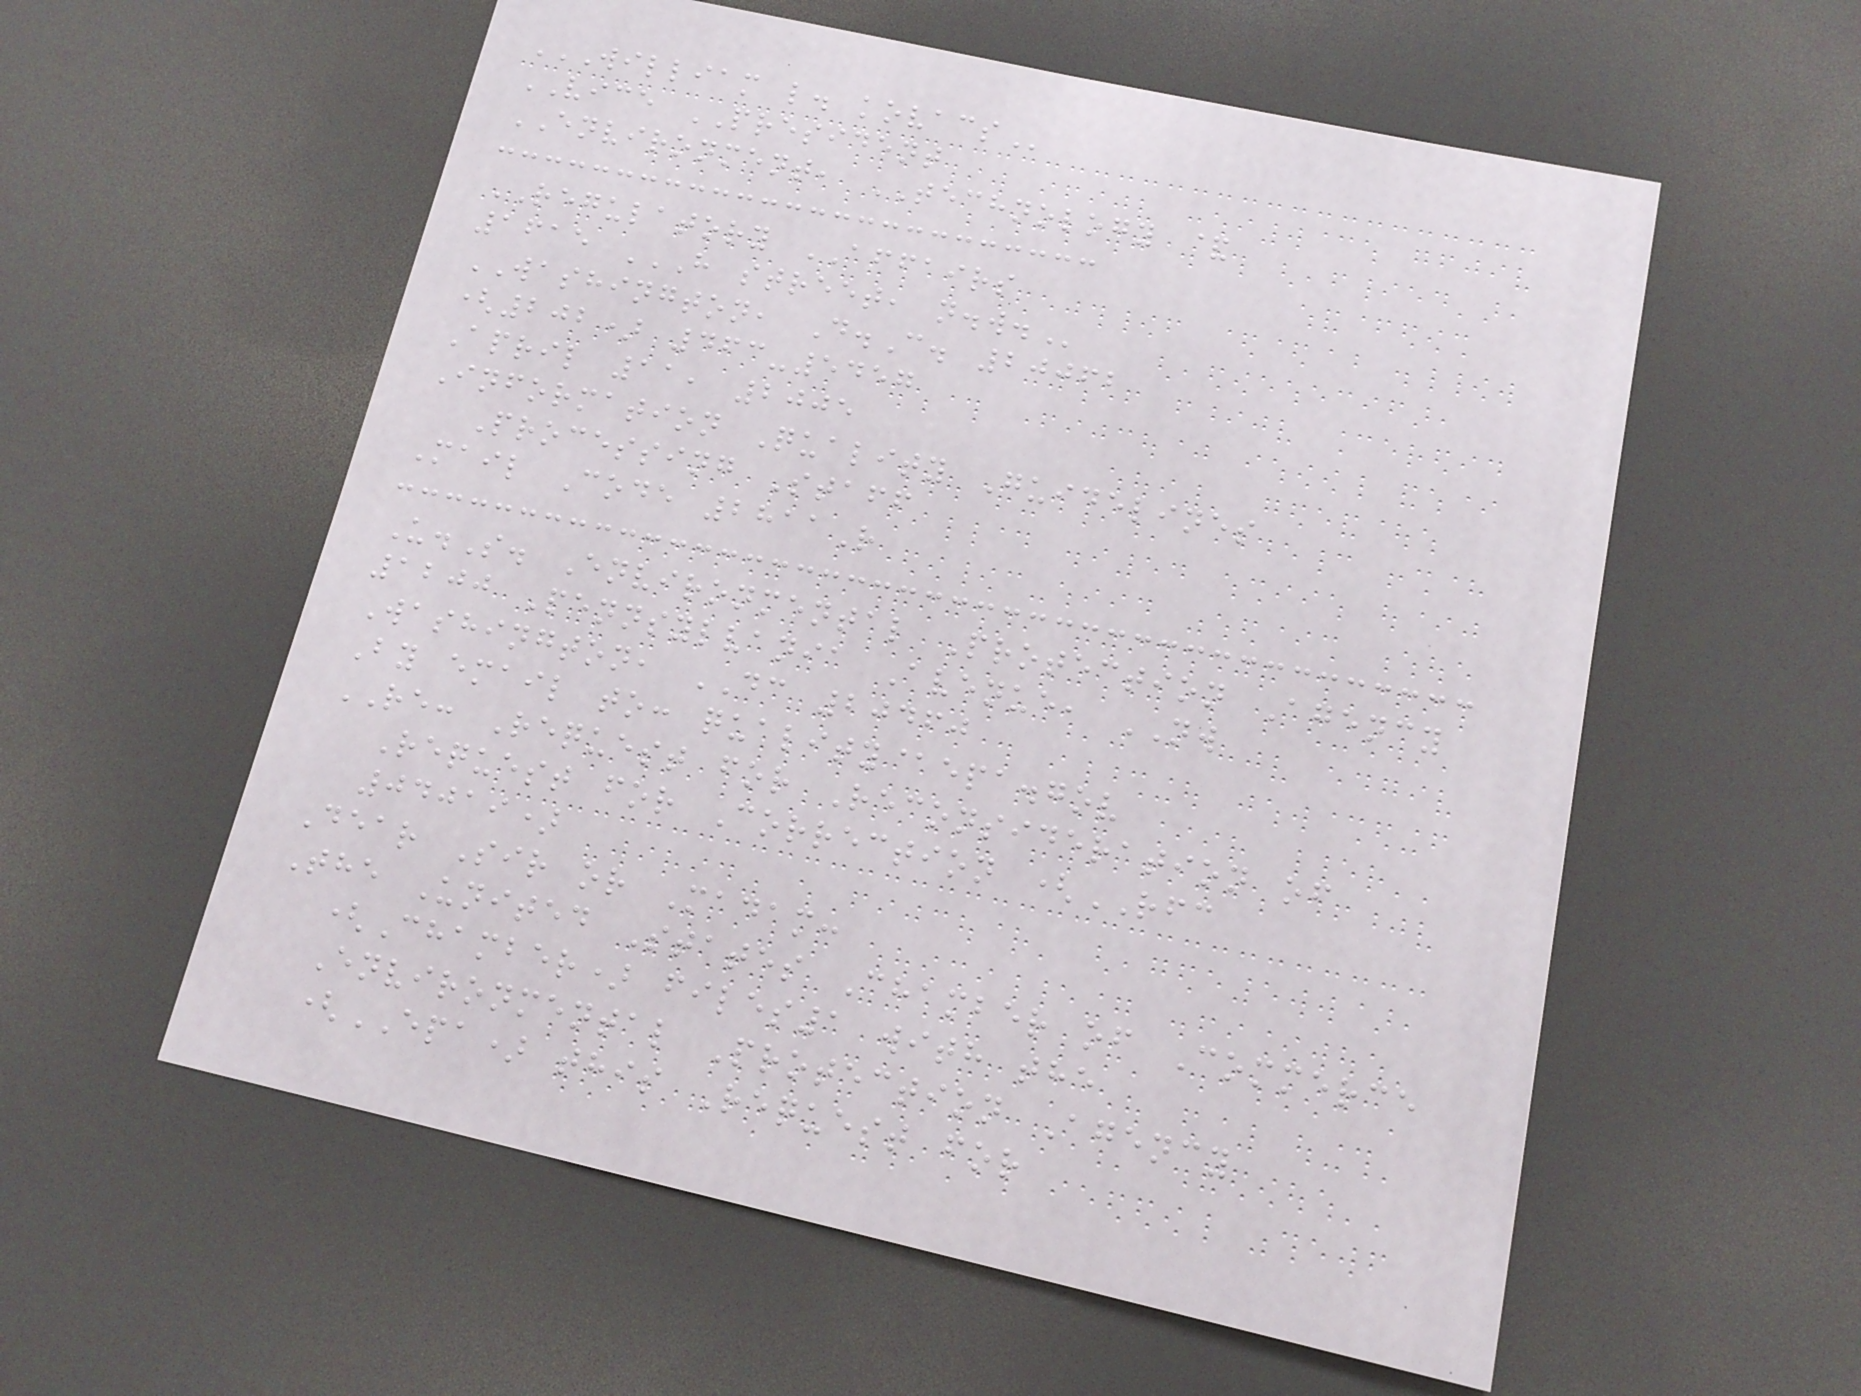WILLIAM L. KOVACS
VICE PRESIDENT
ENVIRONMENT, TECHNOLOGY &
REGULATORY AFFAIRS
1615 H STREET, N.W.
WASHINGTON, D.C. 20062
(202) 463-5457
April 11, 2005
Information Quality Guidelines
Processing Staff
Mail Code 2811R
U.S. Environmental Protection Agency
1200 Pennsylvania Avenue, NW
Washington, DC 20460
By email to: quality@epa.gov
RE: Request for Reconsideration of
Request for Correction (RFC
04019)
Dear Sir or Madam:
The United States Chamber of Commerce
(Chamber) files1 with the
Environmental Protection Agency
(EPA) this Request for
